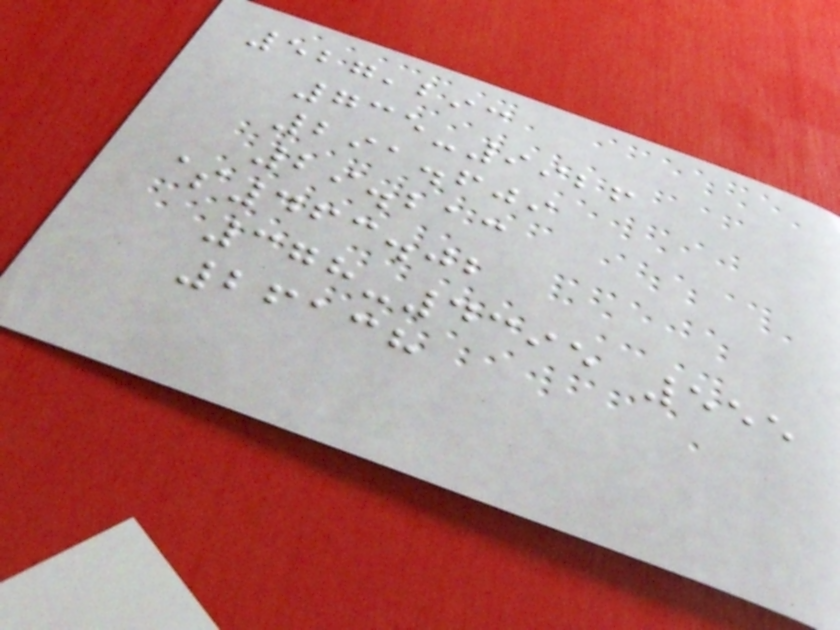527,293
735-9926
291.609
29.213
$463.02
378-4395 555
26138
